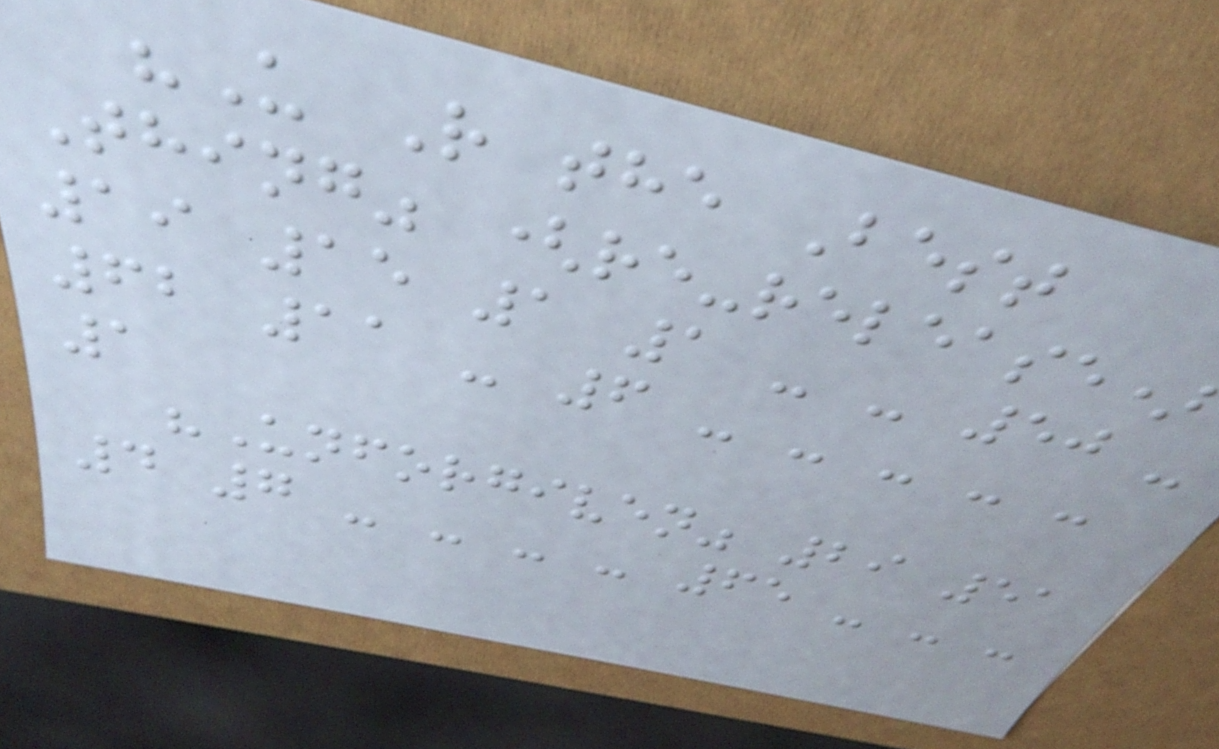"U R the Best
Thing" (re-release)
19 15 1 1 - - 50 -
62 11 - 6 - - - - -
1
"Unforgiven" 29 51
4 7 - - - - 65 - - -
